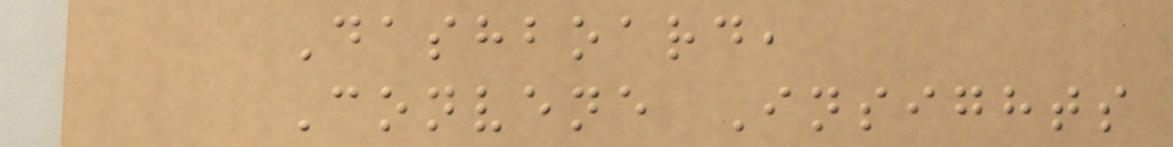Dashboard,
Convene Insights
